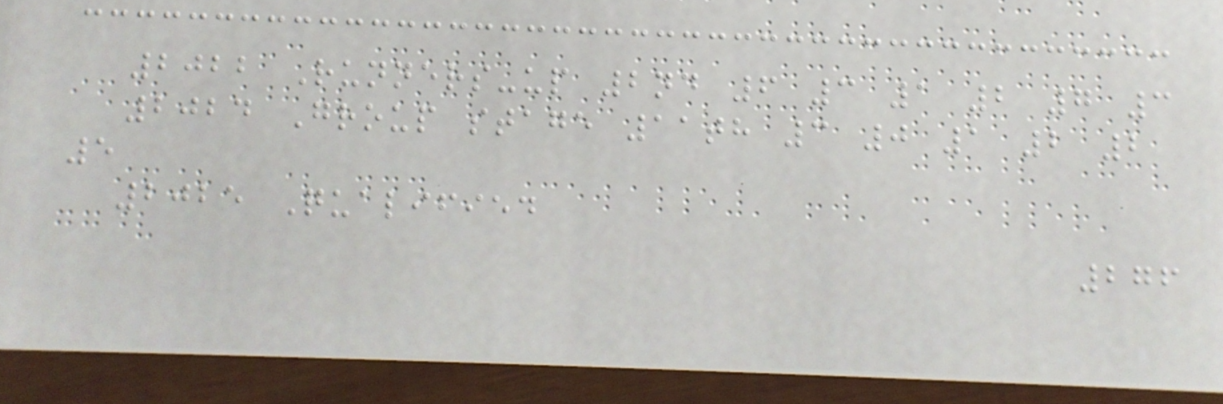2022 Runners-up 2nd 6 3 1 2 7 3
2024 Group stage 11th 3 0 1 2 2
5
2025 Qualified
276
